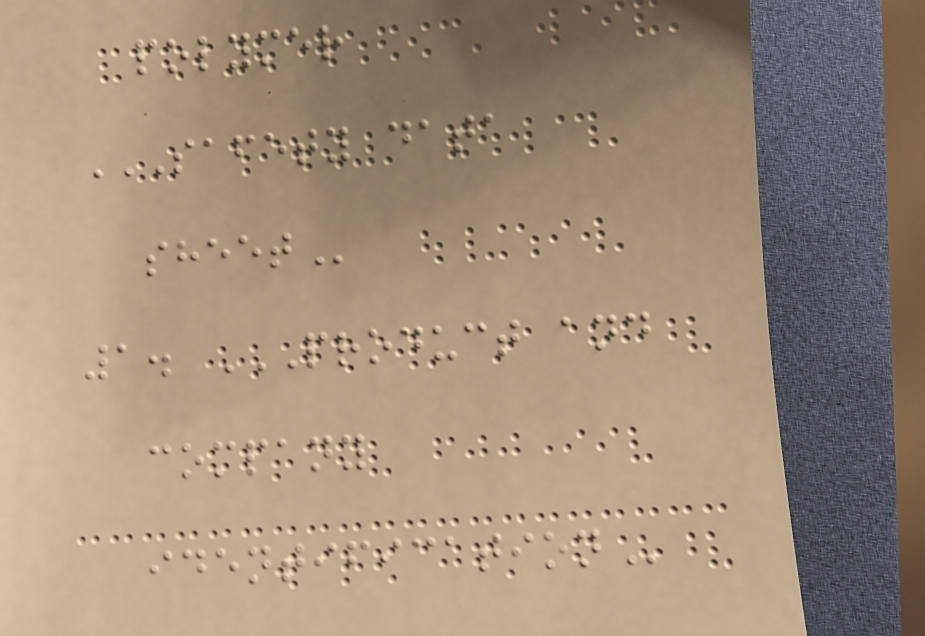polymer
SAFETY DATA
SHEET
1. PRODUCT AND
COMPANY
IDENTIFICATION
